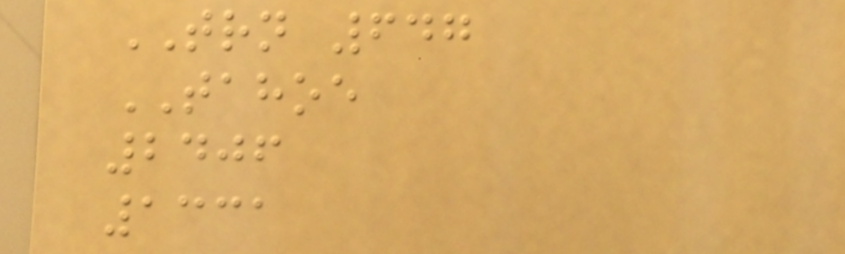TRN 647
TAHOE
2406
1331
